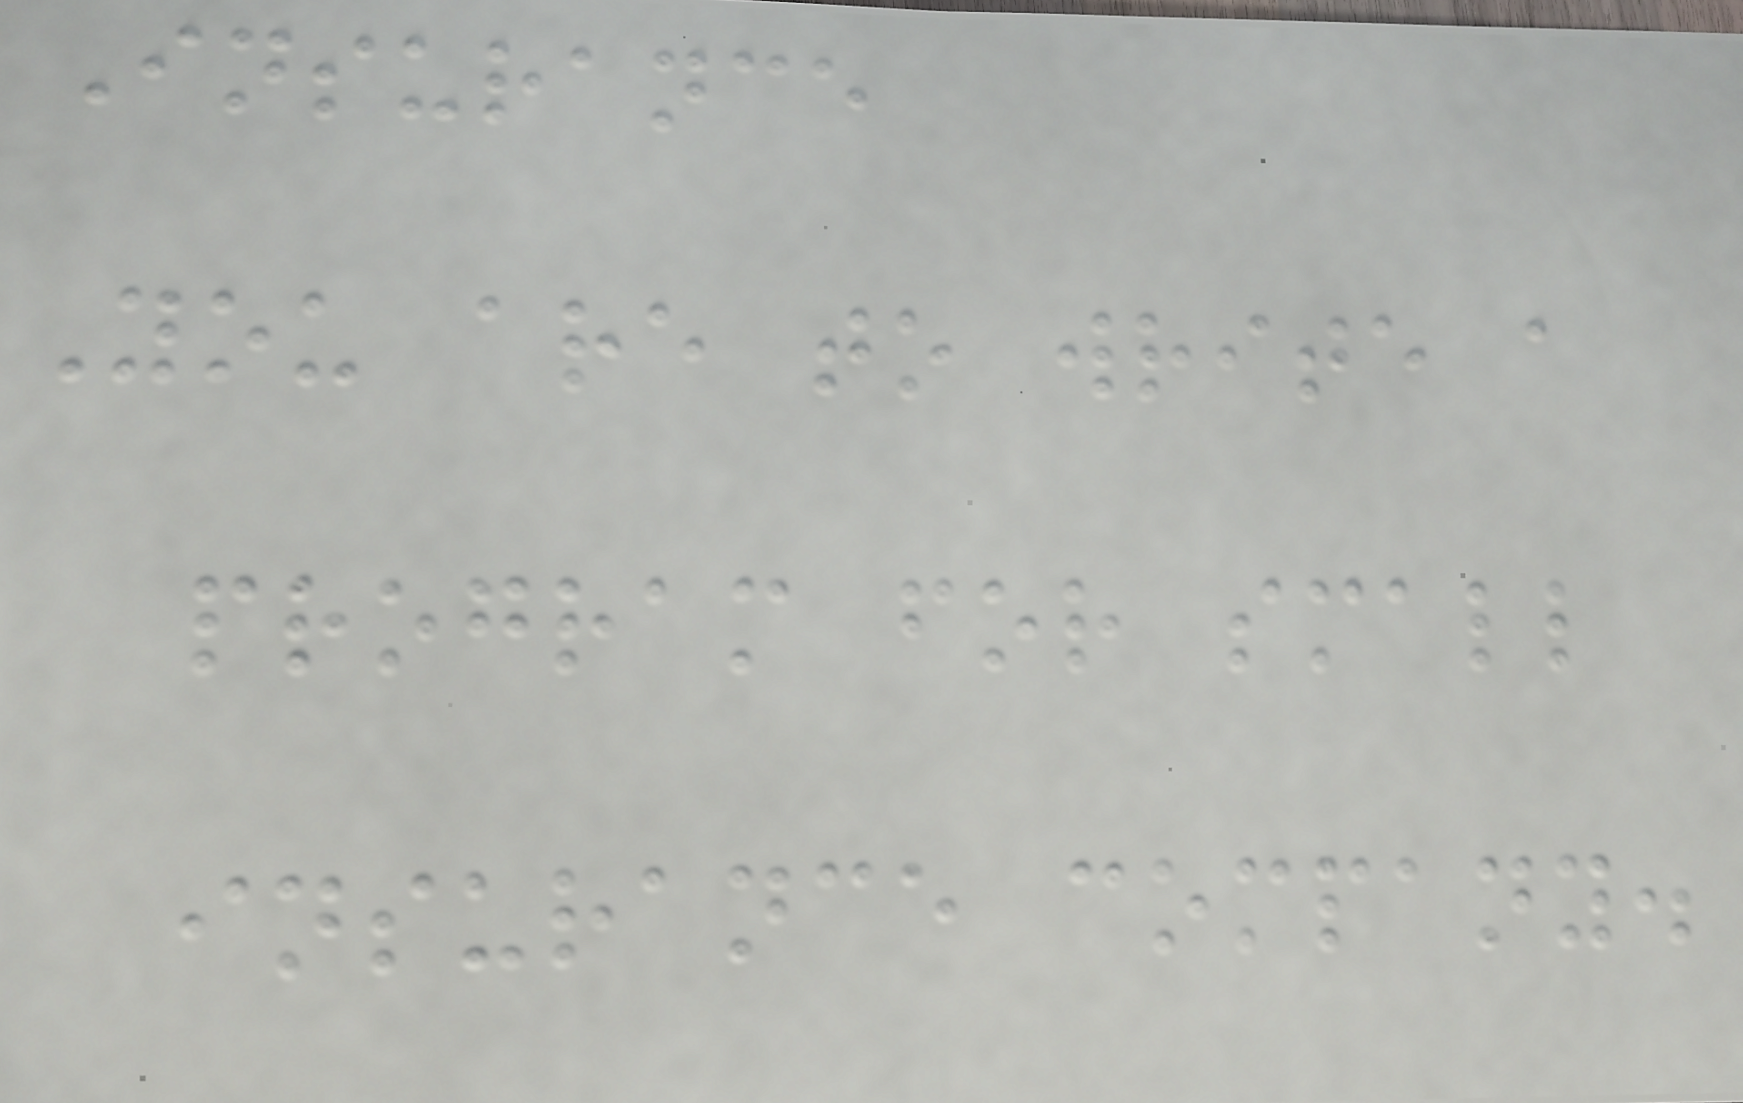Insurance
You are to write a
program for small
insurance company.
